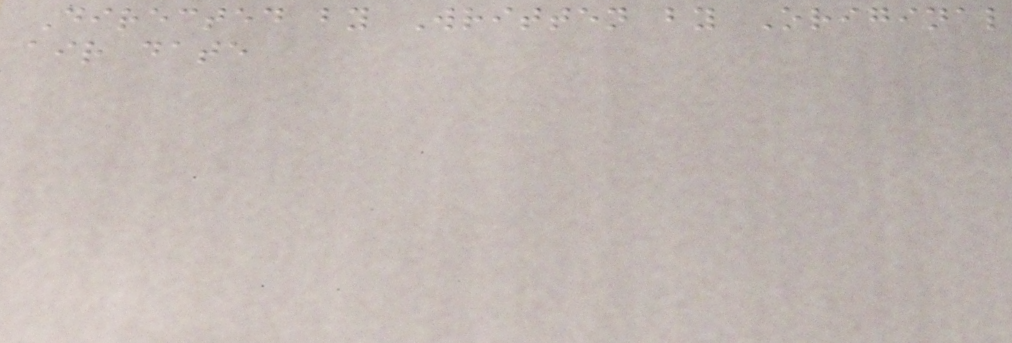Directed by Written by Original
air date
